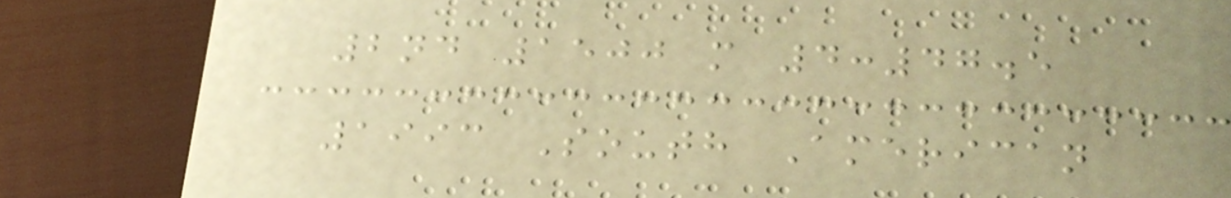2nd 1500 m 4:47.5
1993 South American
